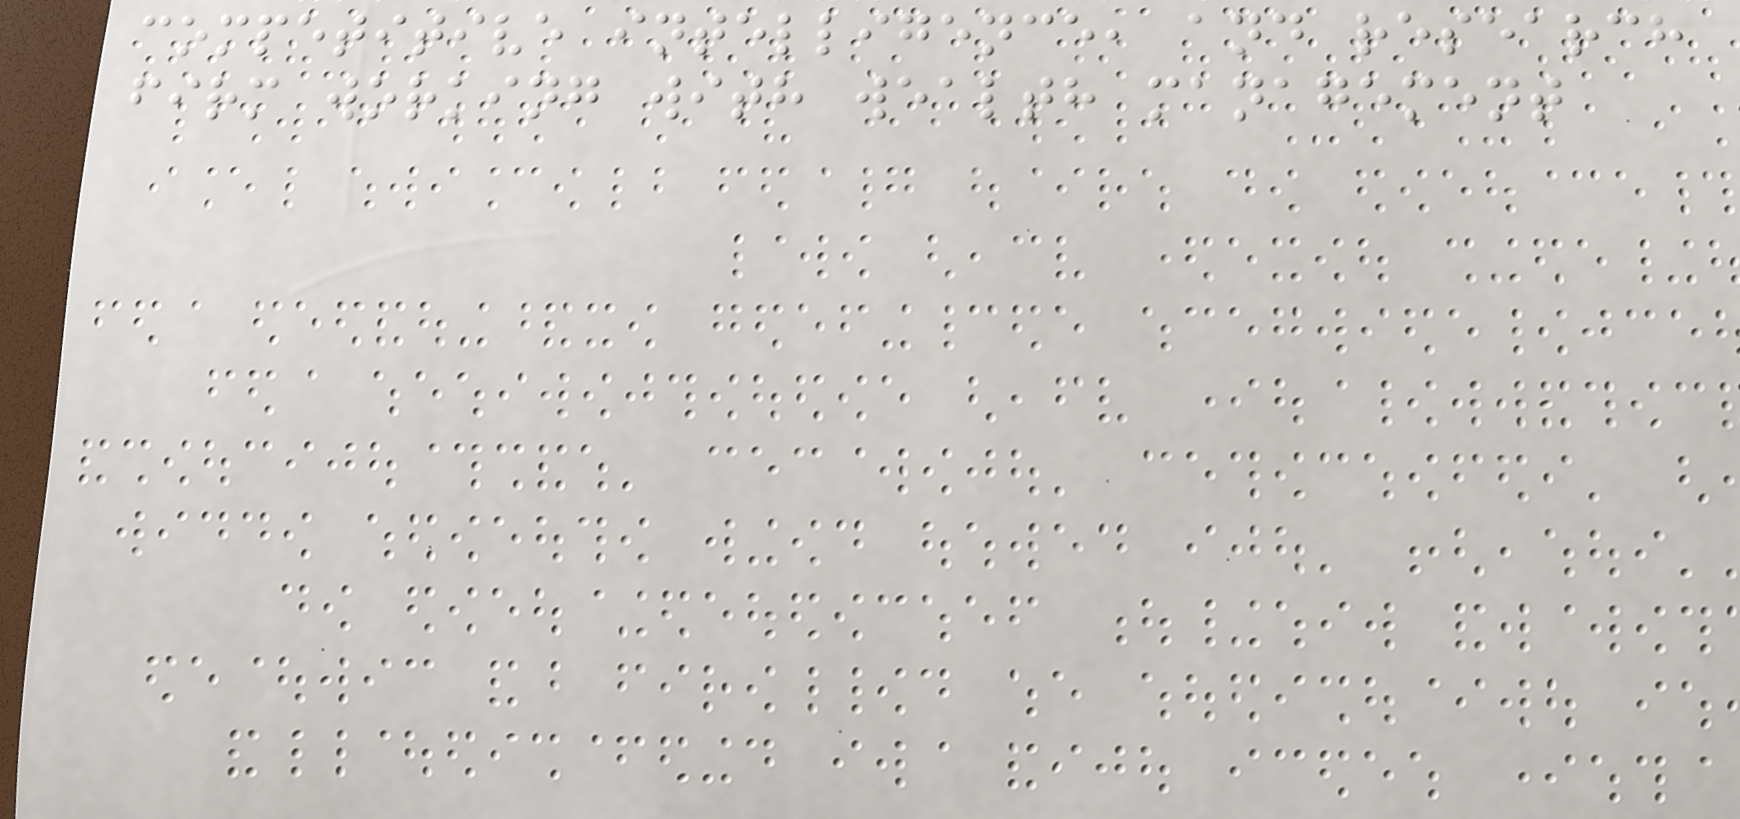competitive intelligence, and research
firm working with wealth management
